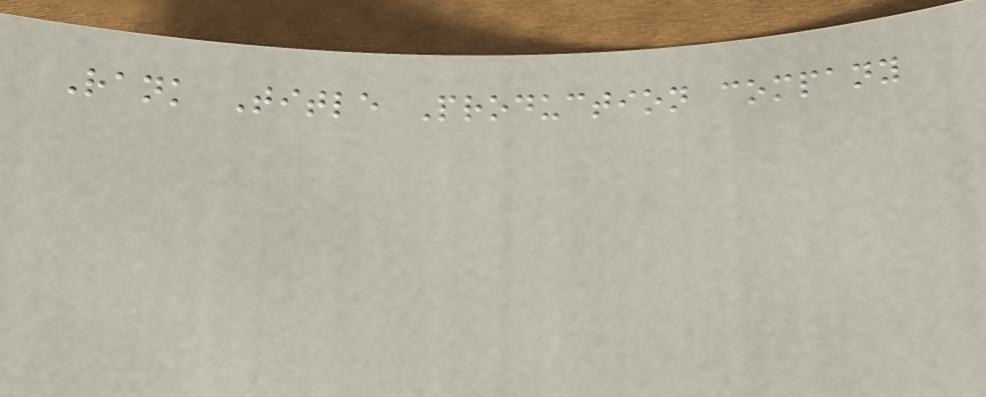Rank Title Production company
